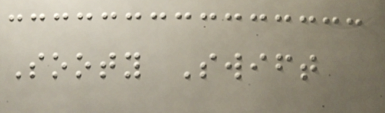Sooty Swift
